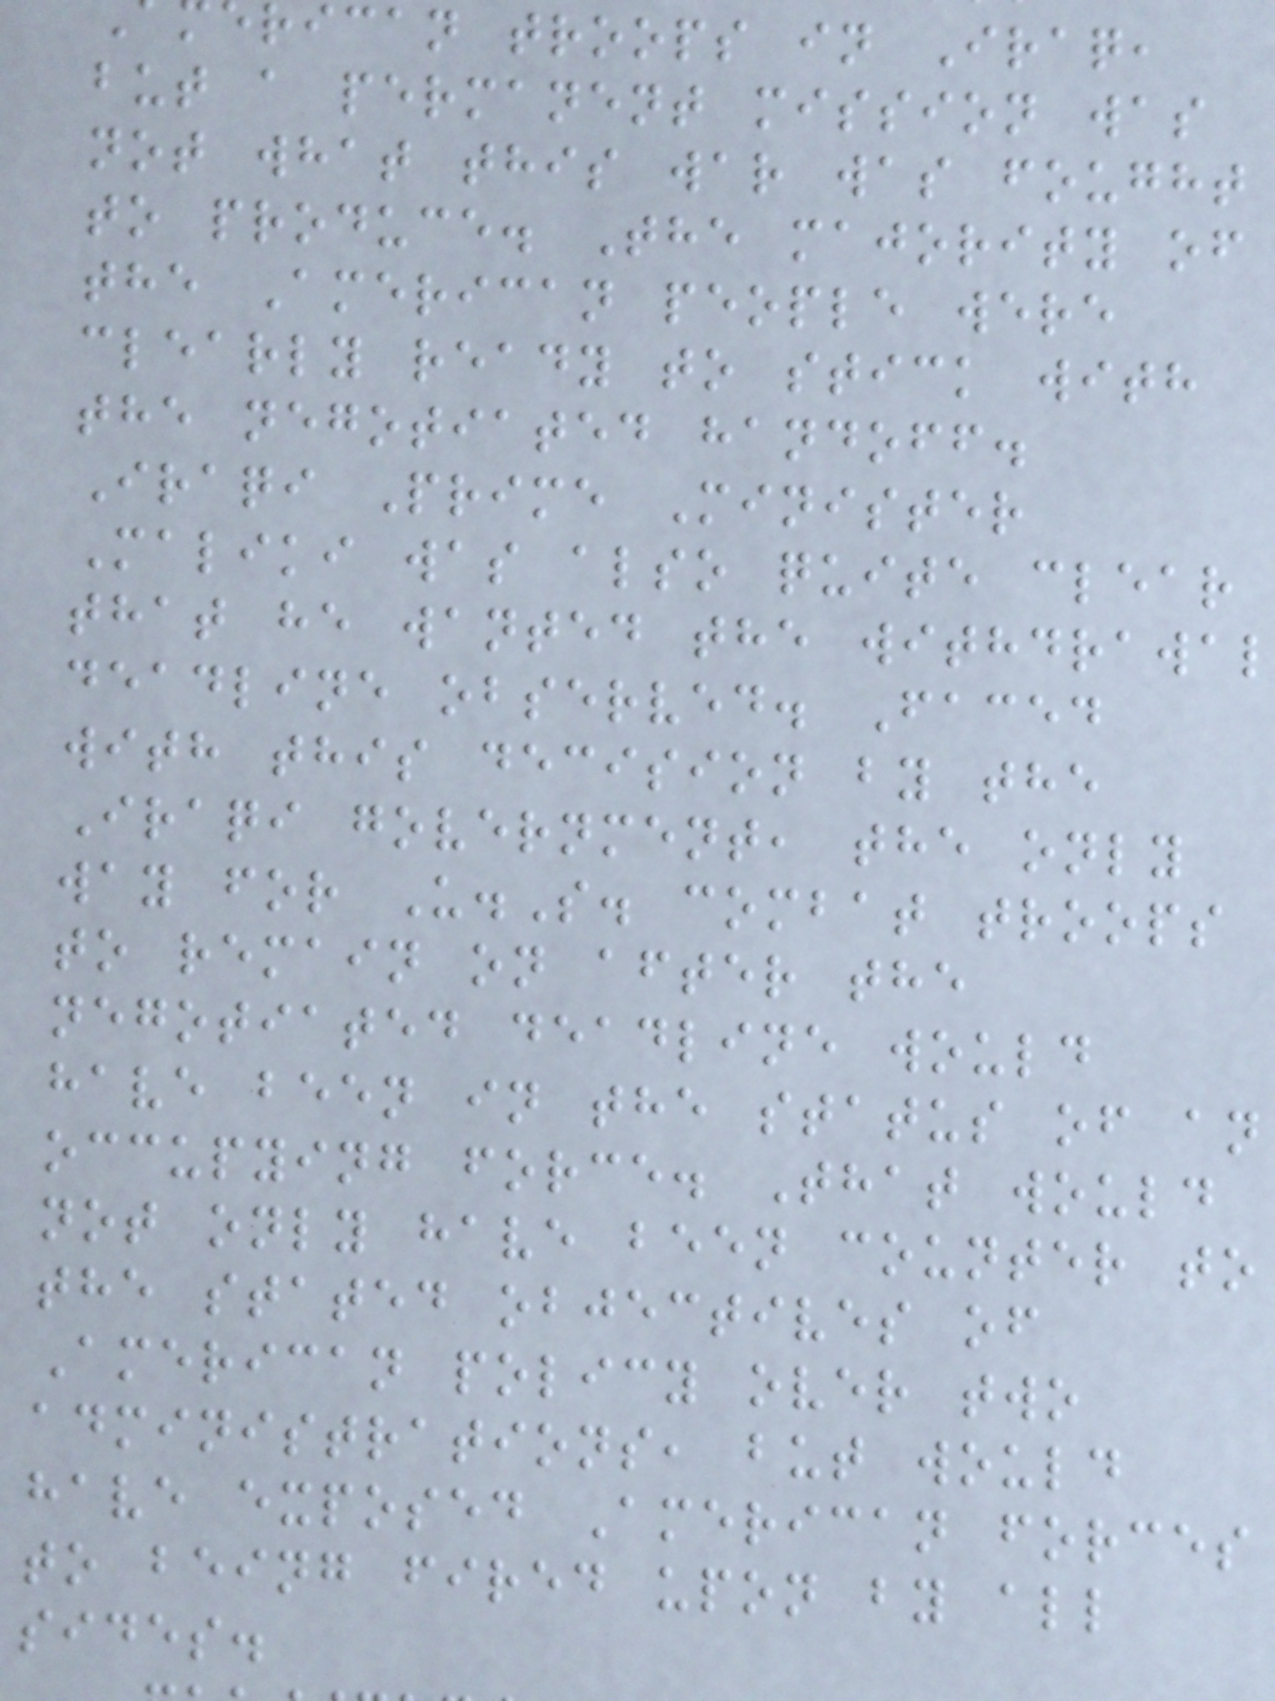rican troops in Iraq,
but a permanent mission was
not what this war was fought
to produce. The majority of
the American people were
clearly ready to stick with
the negotiated handoff.
Iraqi Prime Minister
Maliki was also quite clear
that he wanted the withdrawal
deadline observed. Faced
with this decision by the
Iraqi government, the only
way for U.S. combat troops
to remain on after the
negotiated deadline would
have been in the status of an
occupying force. That would
not only have been counter to
the stated objectives of
American policy over two
administrations, but would
have exposed American forces
to being fired upon by all
sides.
